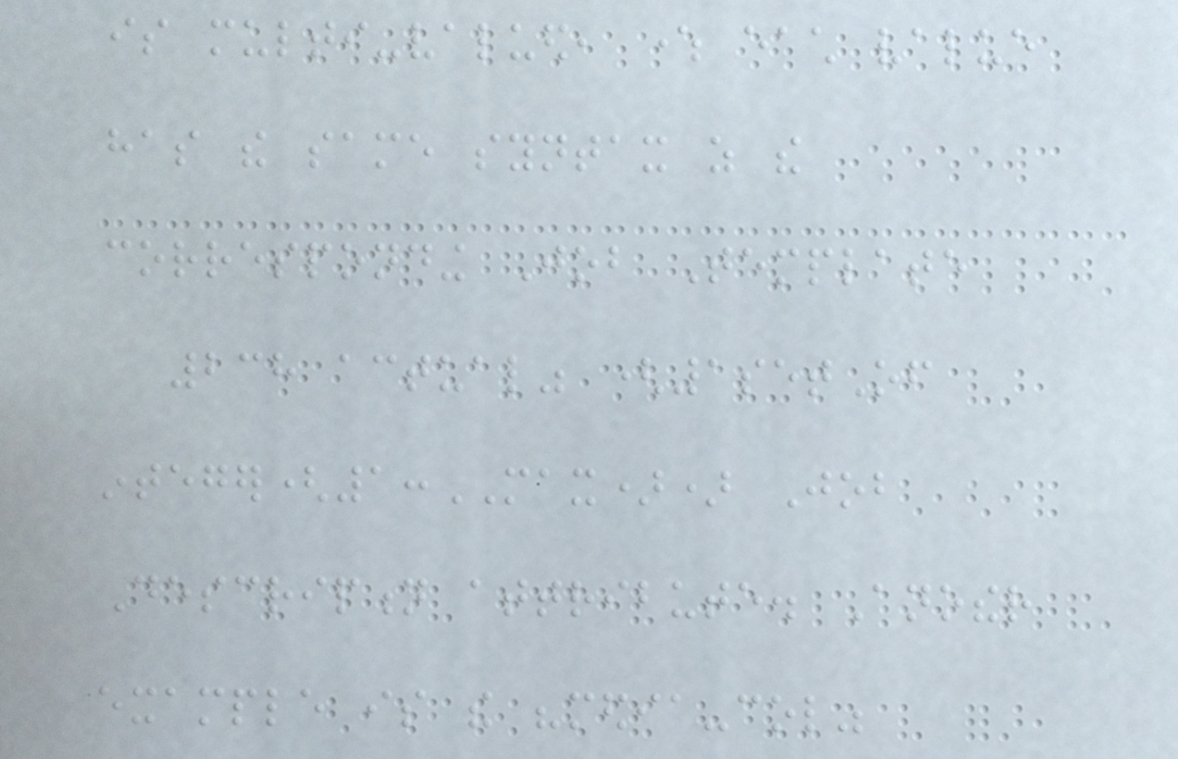is multi-valued, where each value
has the same syntax as the
corresponding Job Template
238 actual" (1setOf
integer(1:MAX)) Job
Description attribute. Another
example is the "media-col"
